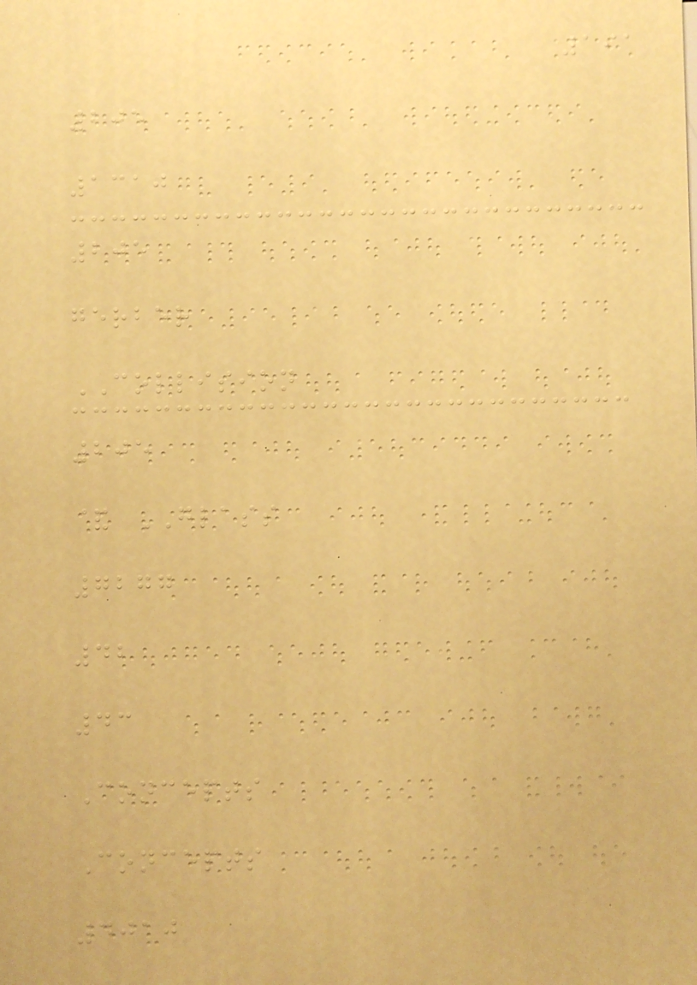191
205
1310
205
gerber
COLLISION
205
& GLASS
7277
42
43
Concepts
Concepts
4010
